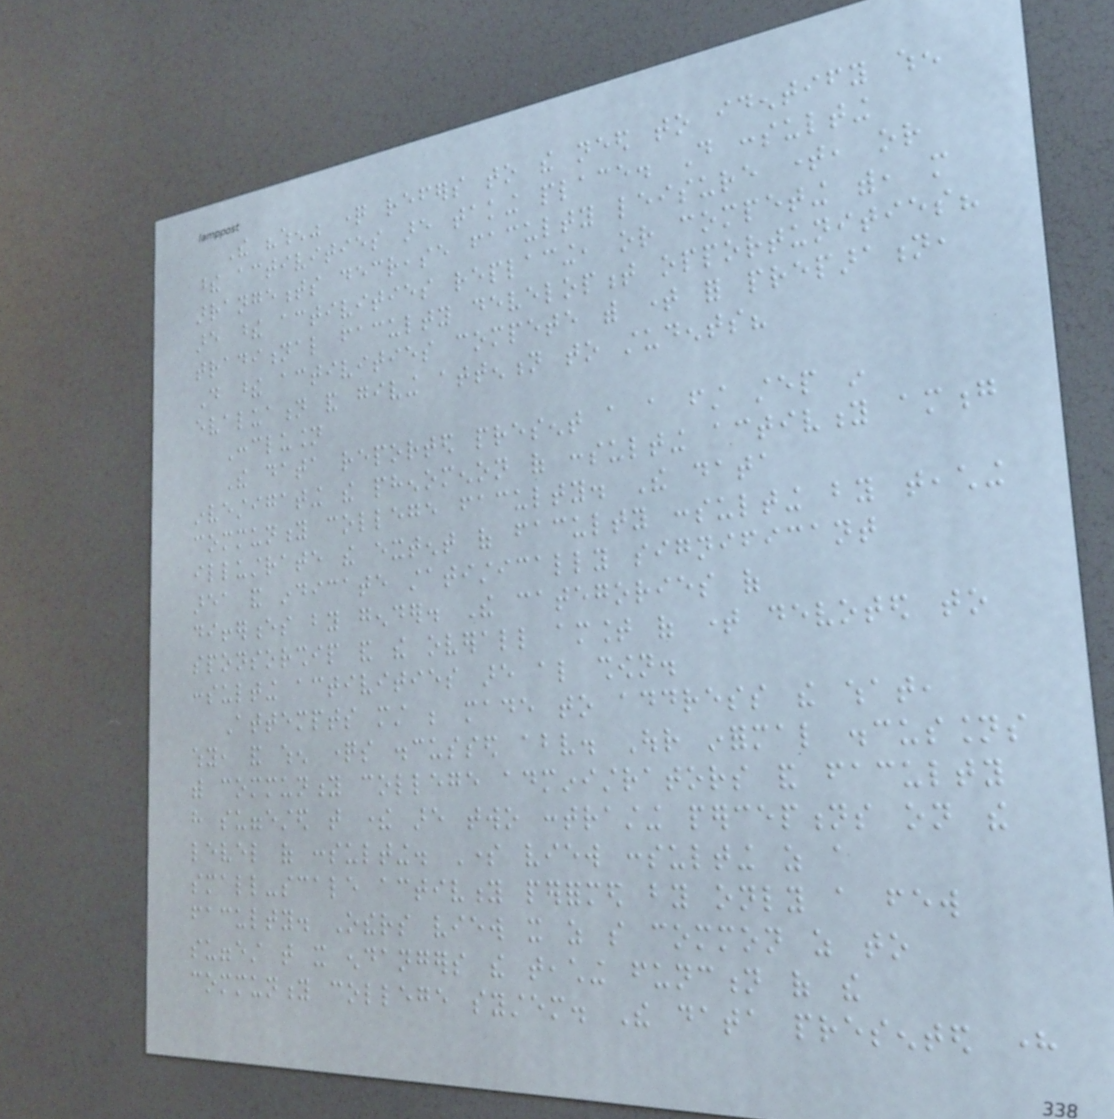The "when" question refers to the need to identify when
these activities are taking place. Do consulting
arrangements decrease faculty leisure time, or
are these activities replacing, or competing with, more
traditional faculty development opportunities?
Do these activities compete with time for preparation,
evaluation and giving attention to students?
Conclusion
The data reported present a a first step in
investigating the phenomenon of consulting activity among
community college faculty. The data
illustrate the extent of faculty consulting by teaching
area and indicate statistically significant
differences by gender. The categories of
sponsorship and the overall amount of time devoted to
consulting activities are also shown.
Attempts must be made to address the what,
why, and when questions discussed above. Our informal discussions
with community college administrators and faculty
have suggested that there are two contrasting perceptions on the
level of consulting. Some view consulting as a
small-scale activity performed by only a few
faculty. Others view it as so common as to
suggest that it endangers the teaching function of the
community college system. The data presented here
